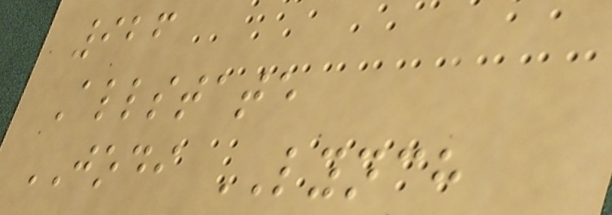926
Allstate
JODI LYNCH
